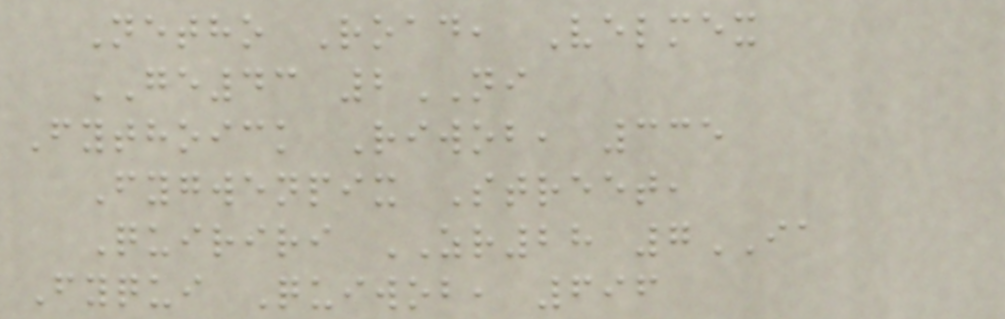Netho Road, Velmex
GE43 2NI
Fythoick Riwob, 335
Fygwenpix Street,
Quiriri ZR28 7IA
Fyqui Quiwob, 696
